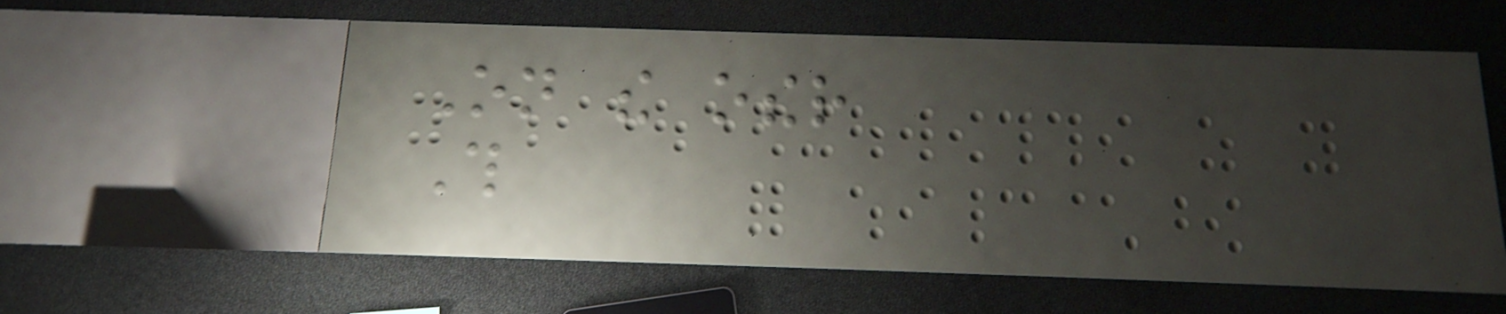On the other
This
